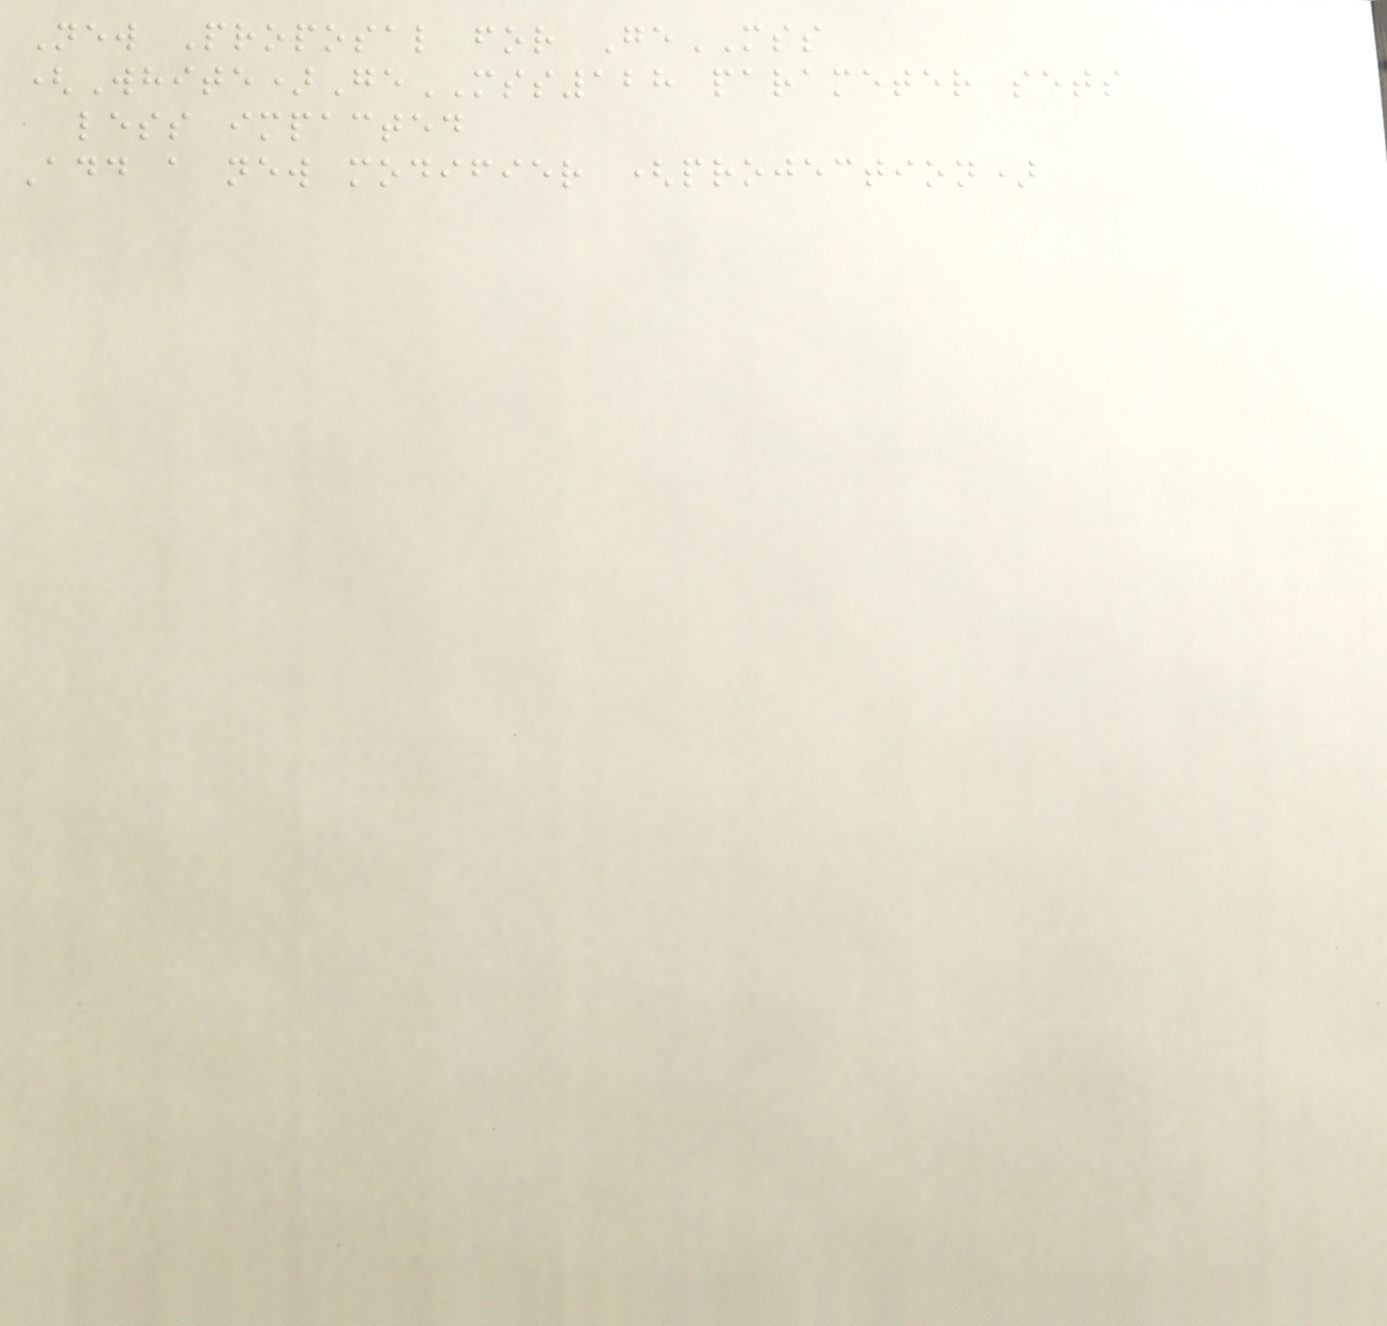New Proposal for GeMSS
(White)GeMSS128 parameter sets
less impacted
Add a new modifier (projection)
